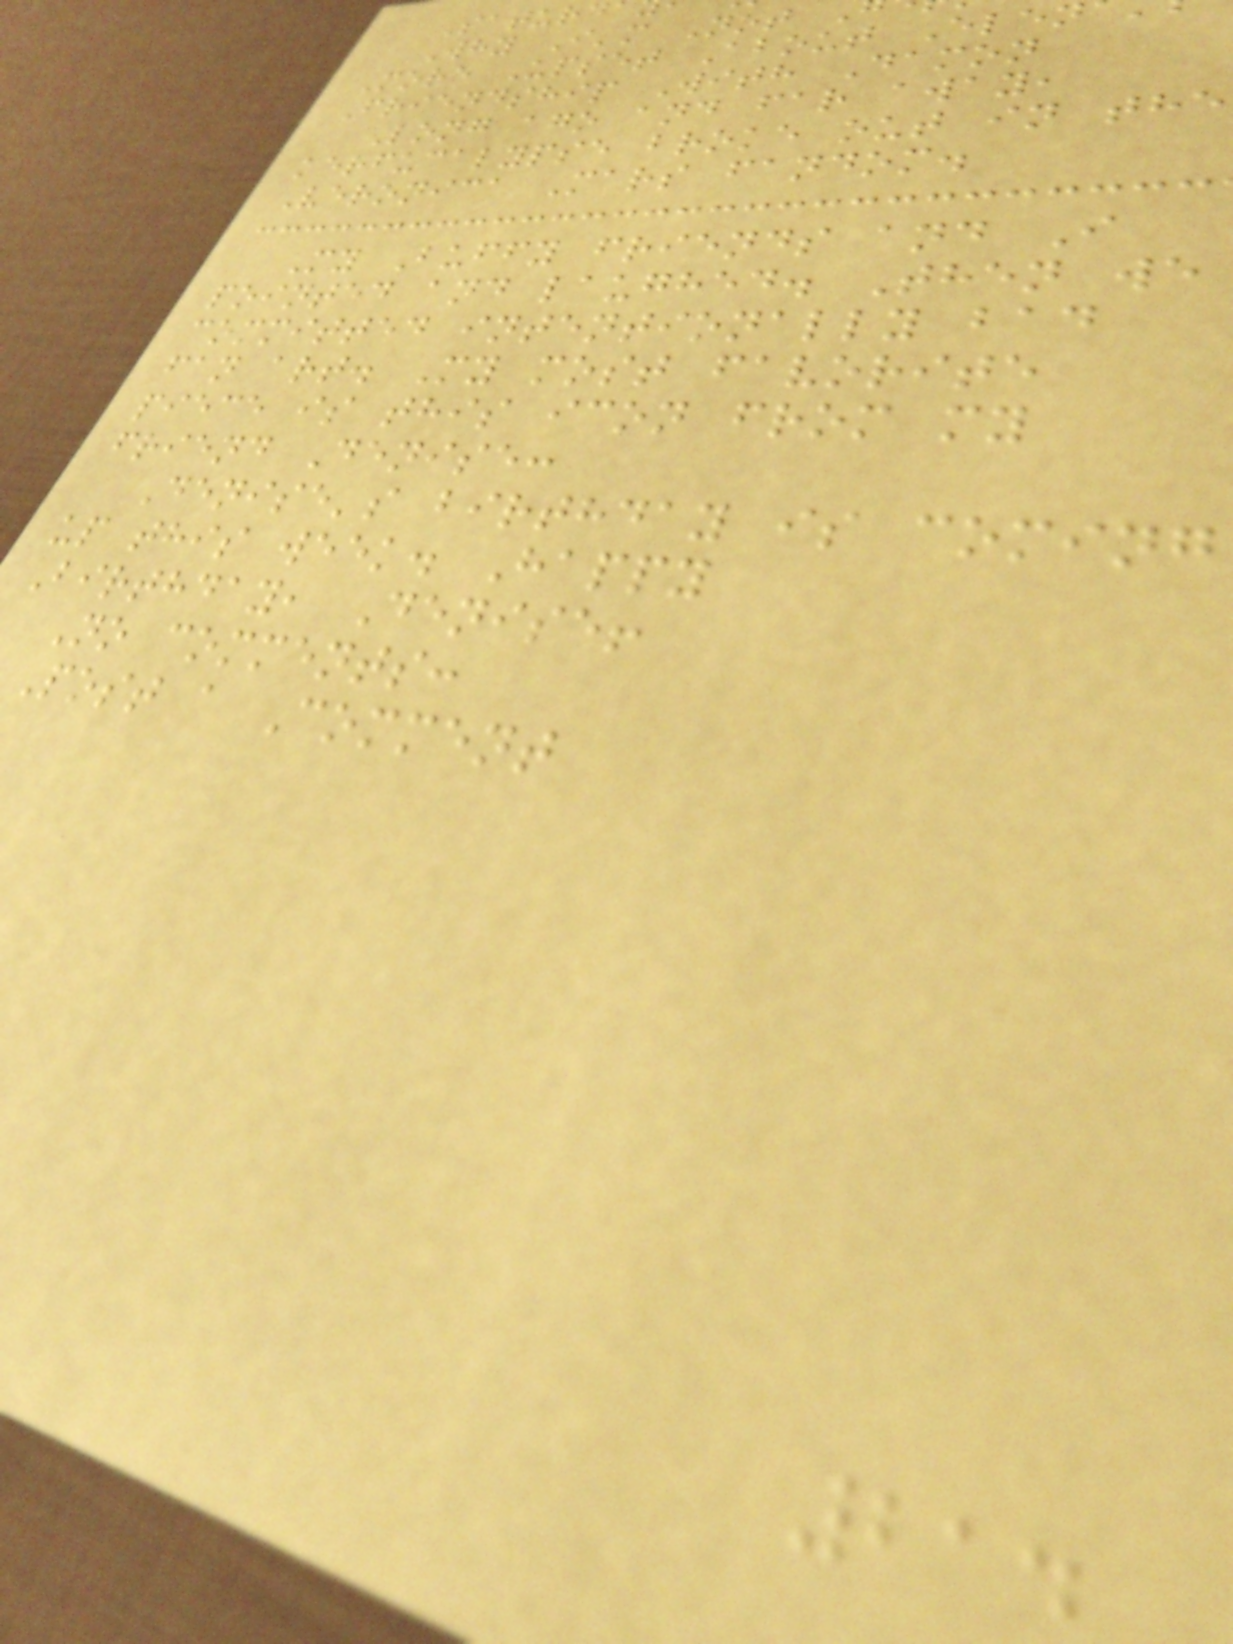Saturd
Why I'm Not
More Upset About Ele
Friendship With Damon
Long ago and far away,
kerfucalypse broke out in the
Veronica Mars fandom.
My Buffy friends and I
pointed and laughed. Then we
committed intentionally bad
fan art. My most favorite
piece is this icon from my
friend Denise:
Denise's birthday is coming
up this week. Happy
Birthday, Denise!
No comments:
Post a Comment
